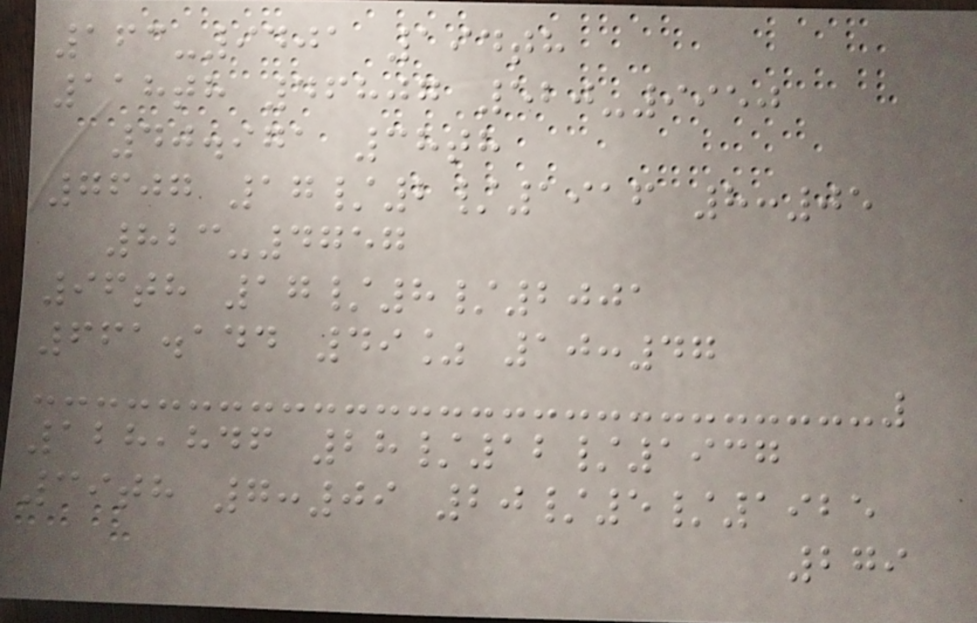163-9401 194th
118th 46807 520-9950
40.971 38th
7607 17/2/1916 8:05
823-4757
96th 17/8/2001
661.144 49% 10:47
128,846 28/12/1937
39th 7:09 20/5/1925
279
